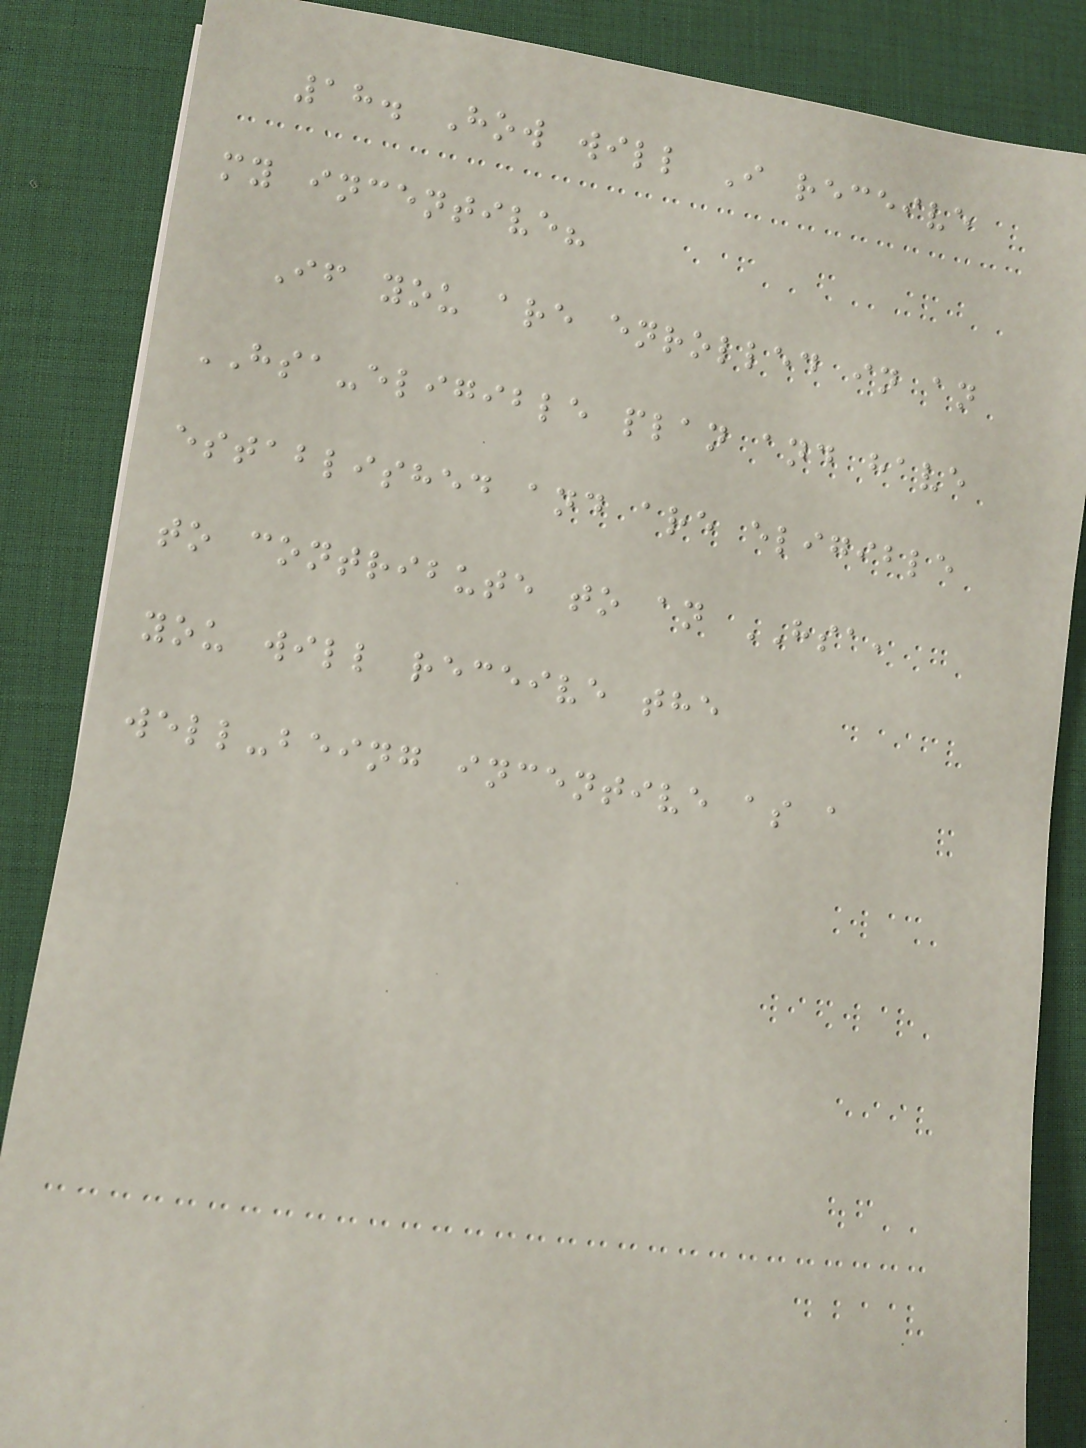18. How will I receive
my incentive?
If you are enrolled in an
HSA-eligible plan and have
established and are eligible
to contribute to an HSA,
you will receive the
well-being incentive as a
